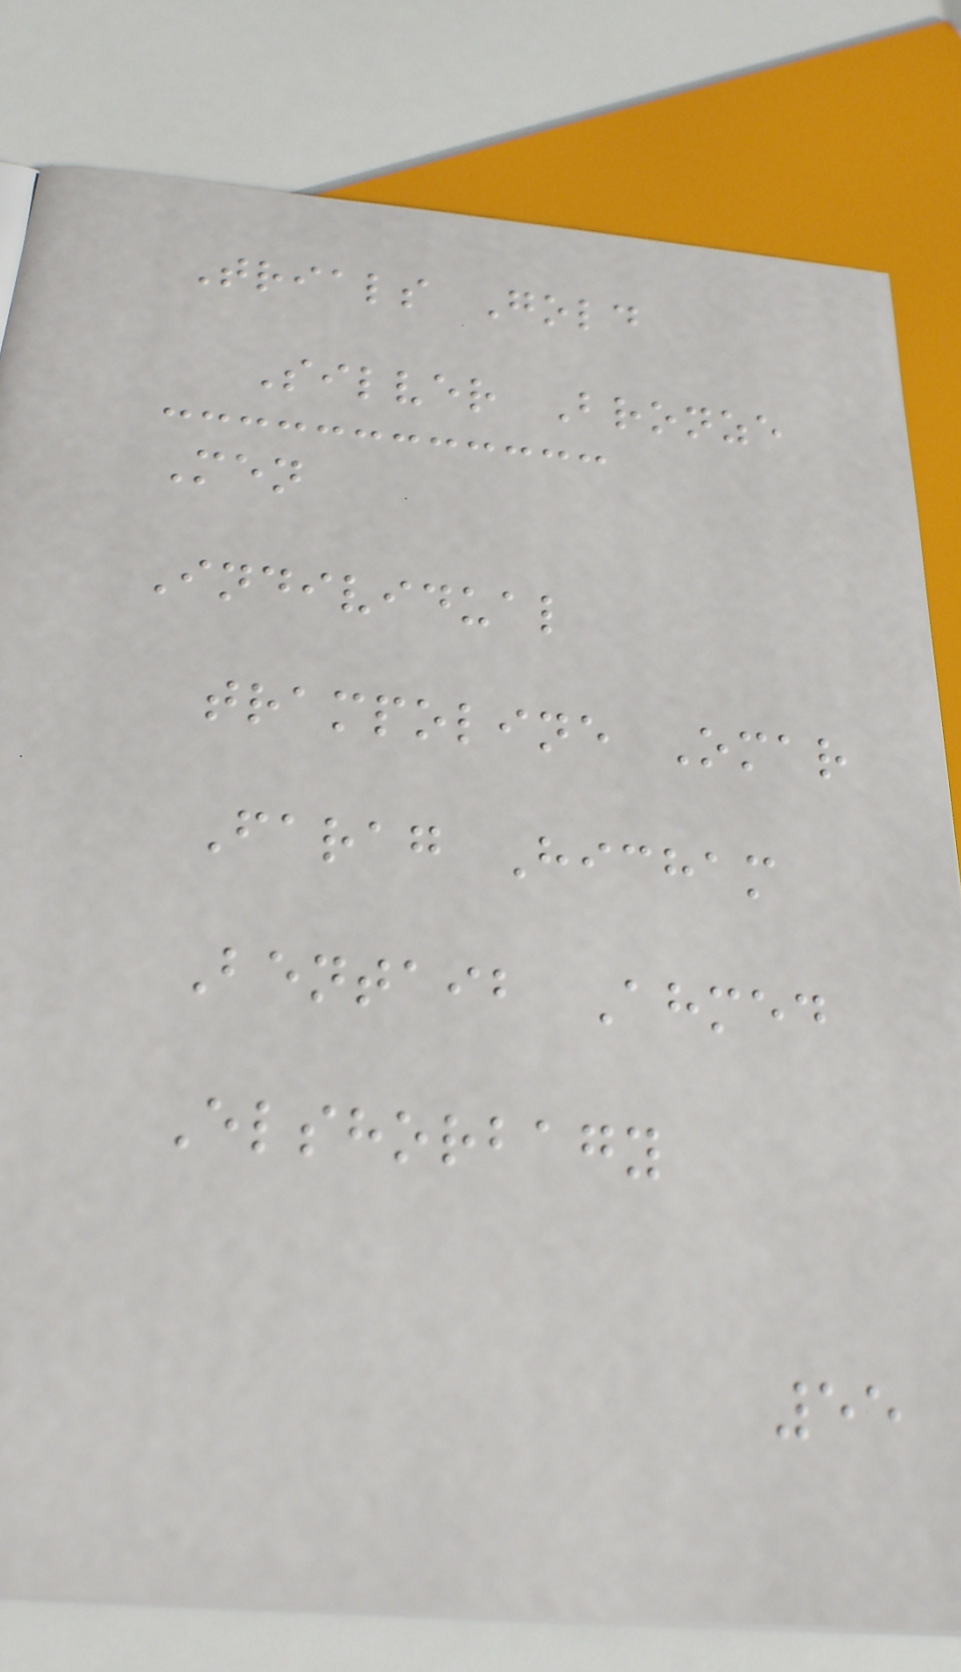Trials Gold
Silver Bronze
Men
Individual
trampoline Omar
Farag Hicham
Bentaib Ahmed
Elshorbagy
55
